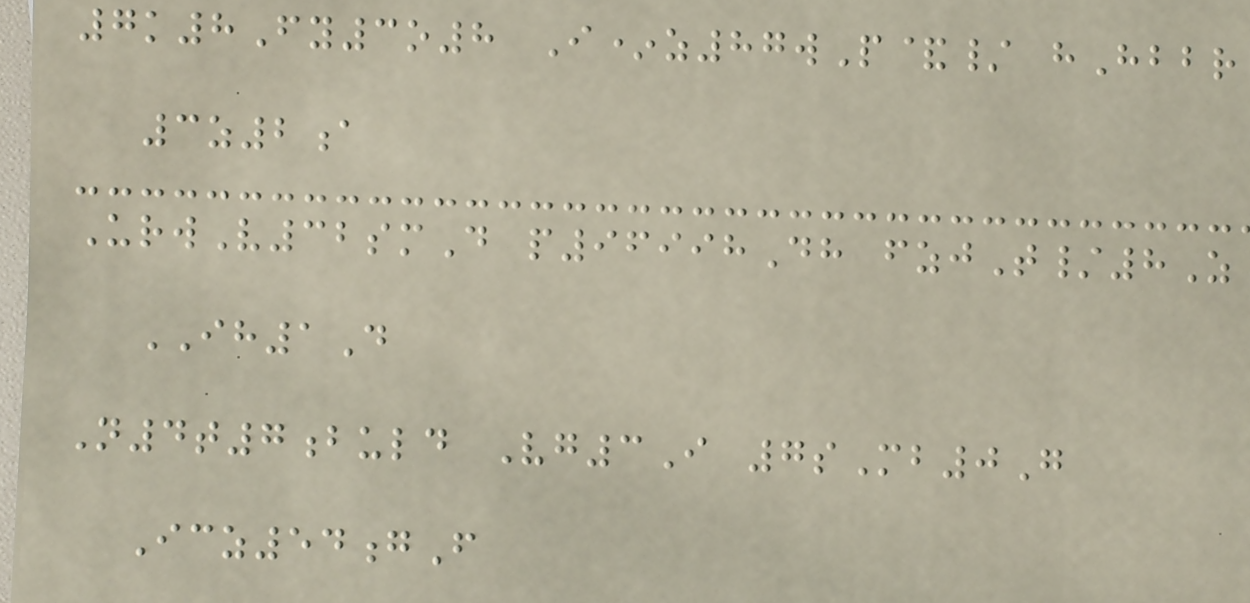7k8Fy3o8 I*z87wP&/ hHbbr
3z2a
UrwV32smD p96998Dh fzjT/8Z
IH1D
N4t7buld Vg3I 7sMb0G
Icz54gF
